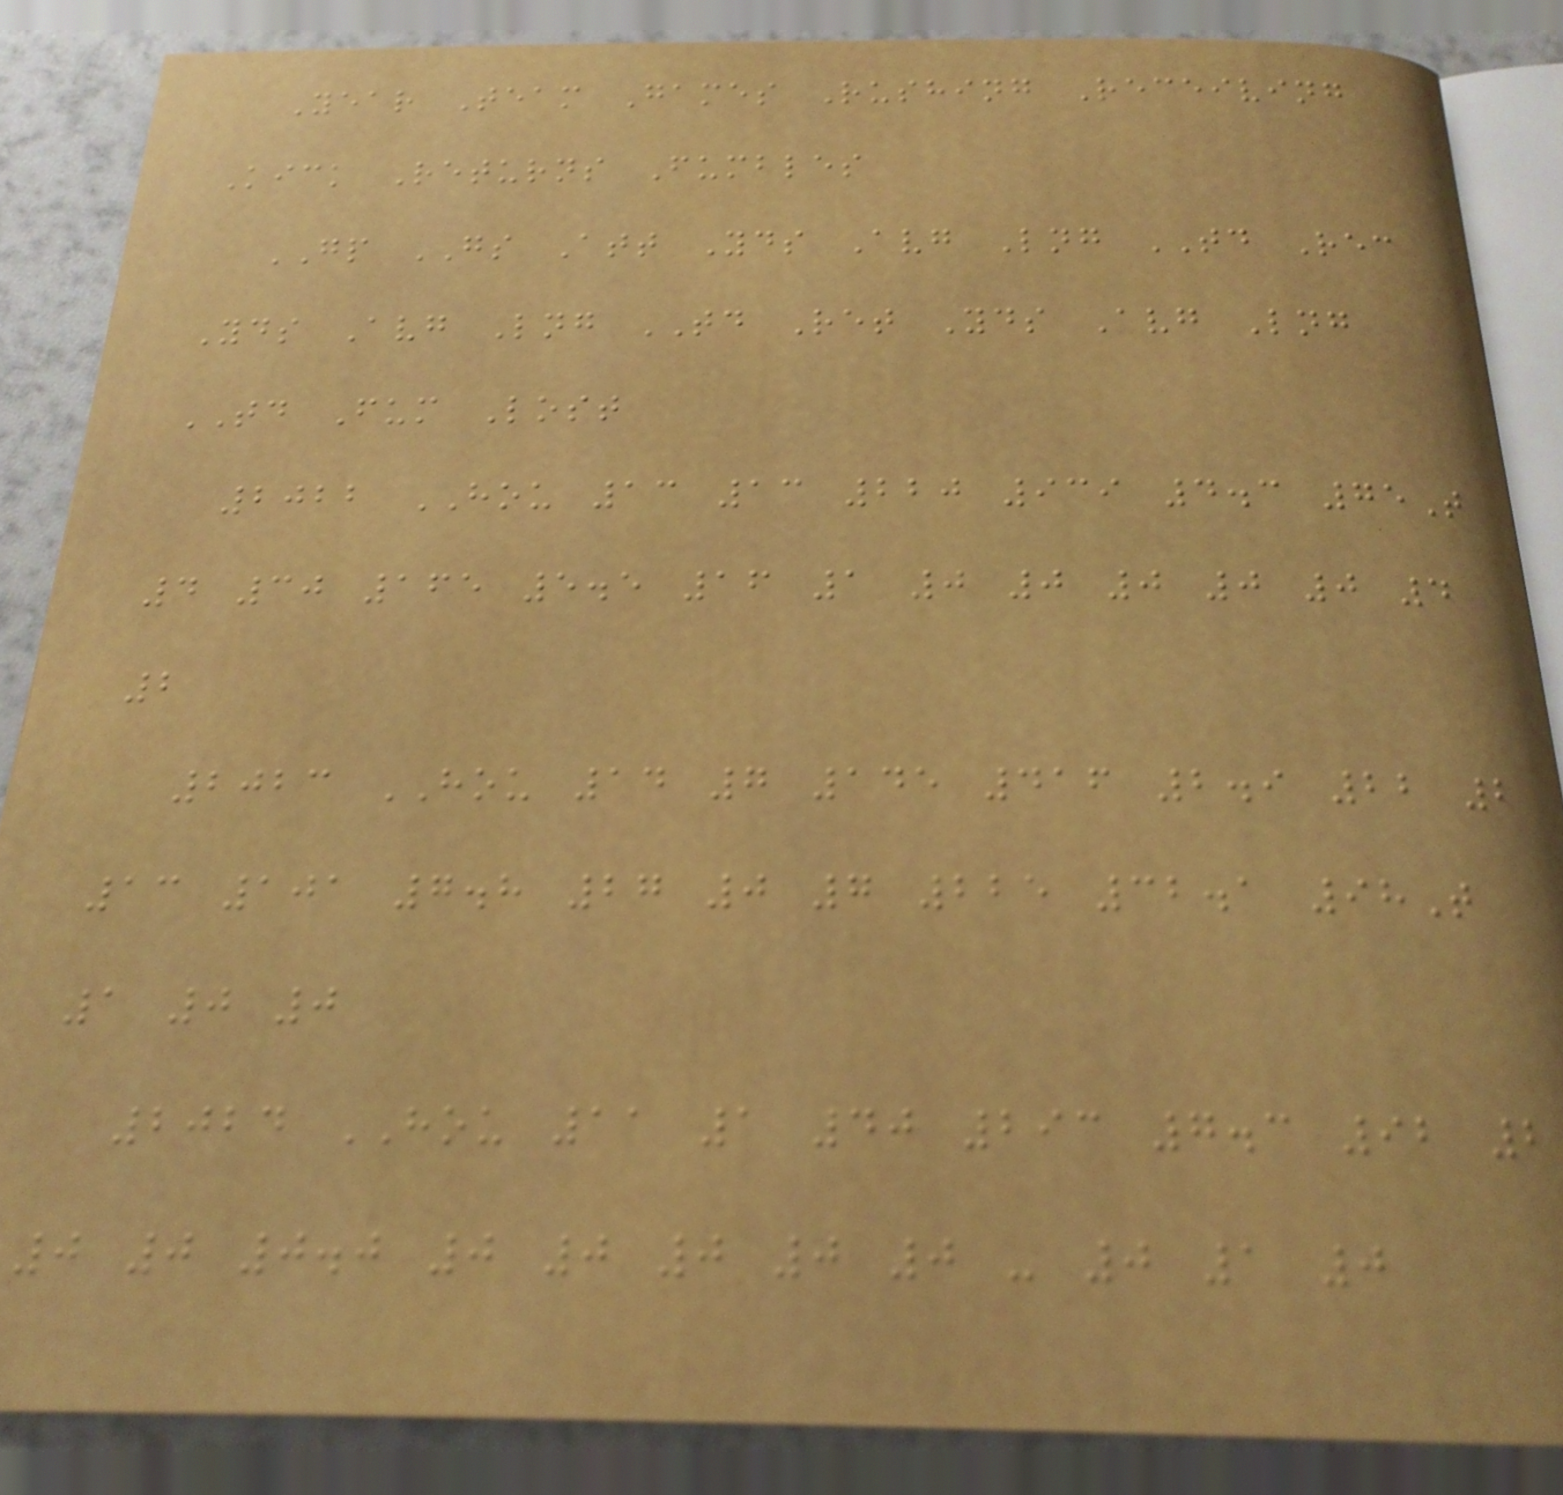Year Team Games Rushing Receiving
Kick Returns Fumbles
GP GS Att Yds Avg Lng TD Rec
Yds Avg Lng TD Ret Yds Avg Lng
TD Fum Lost
2022 HOU 13 13 220 939 4.3 75T
4 30 165 5.5 16 1 0 0 0 0 0 4
2
2023 HOU 14 7 145 416 2.9 22 2
13 101 7.8 27 0 7 225 32.1 98T
1 0 0
2024 HOU 11 1 40 293 7.3 92 2
0 0 0.0 0 0 0 0 0 - 0 1 0
